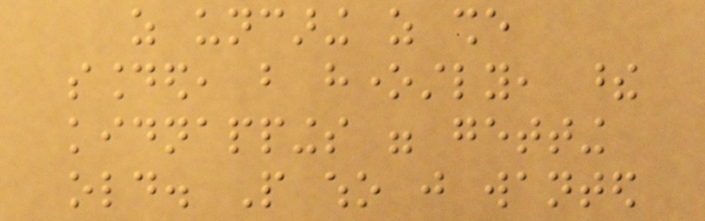as uncaring as she
sounded, but honestly, these
kidnappings were getting
old. People who just wanted
